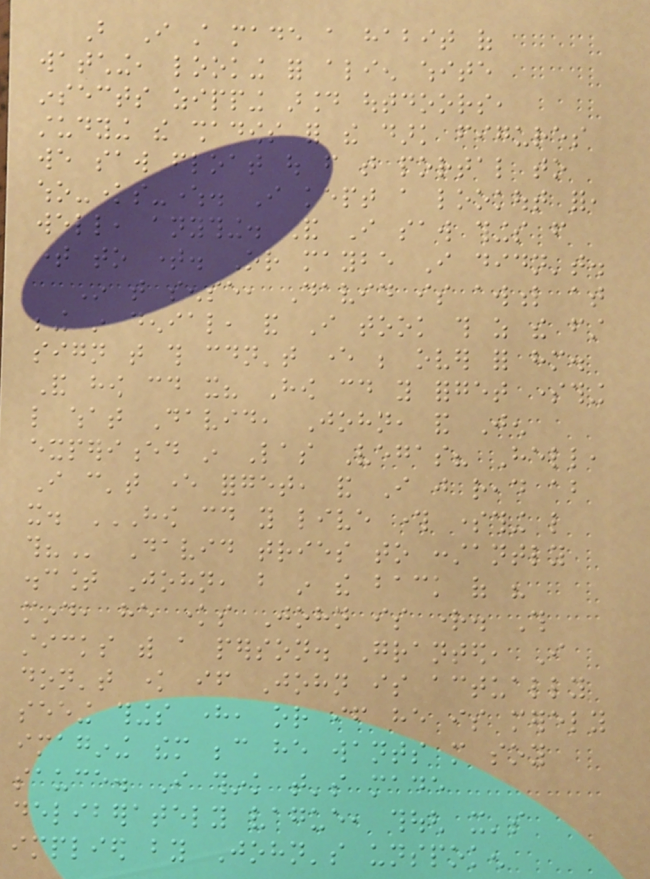But I still made a habit of
watching, looking for alien white
insects zipping around outdoors,
studying the shadows for the dark figures
we saw float out from that portal to
who-knows-where. I kept a lookout for,
well, anything. And I saw things from
time to time. Or maybe I didn't.
In that sense, David is awful at
being in denial, and I took this as the first
sign that this couldn't ever be over for him.
And how could it? How could you forget something
like what David, John, and Jen
experienced in Las Vegas? Hell,
I can't ever forget, and I just read about
it. HOW COULD YOU LIVE THROUGH SOMETHING LIKE
THIS? David tries to constantly
discount John, but in the back of his
mind, he knows John is right. This
sticks with a person. Granted, I
don't know if John is actually
seeing things here, or if he is merely
imagining them because he wants more soy
sauce. I think that's made
deliberately vague, though it's
implied by John's unspoken
